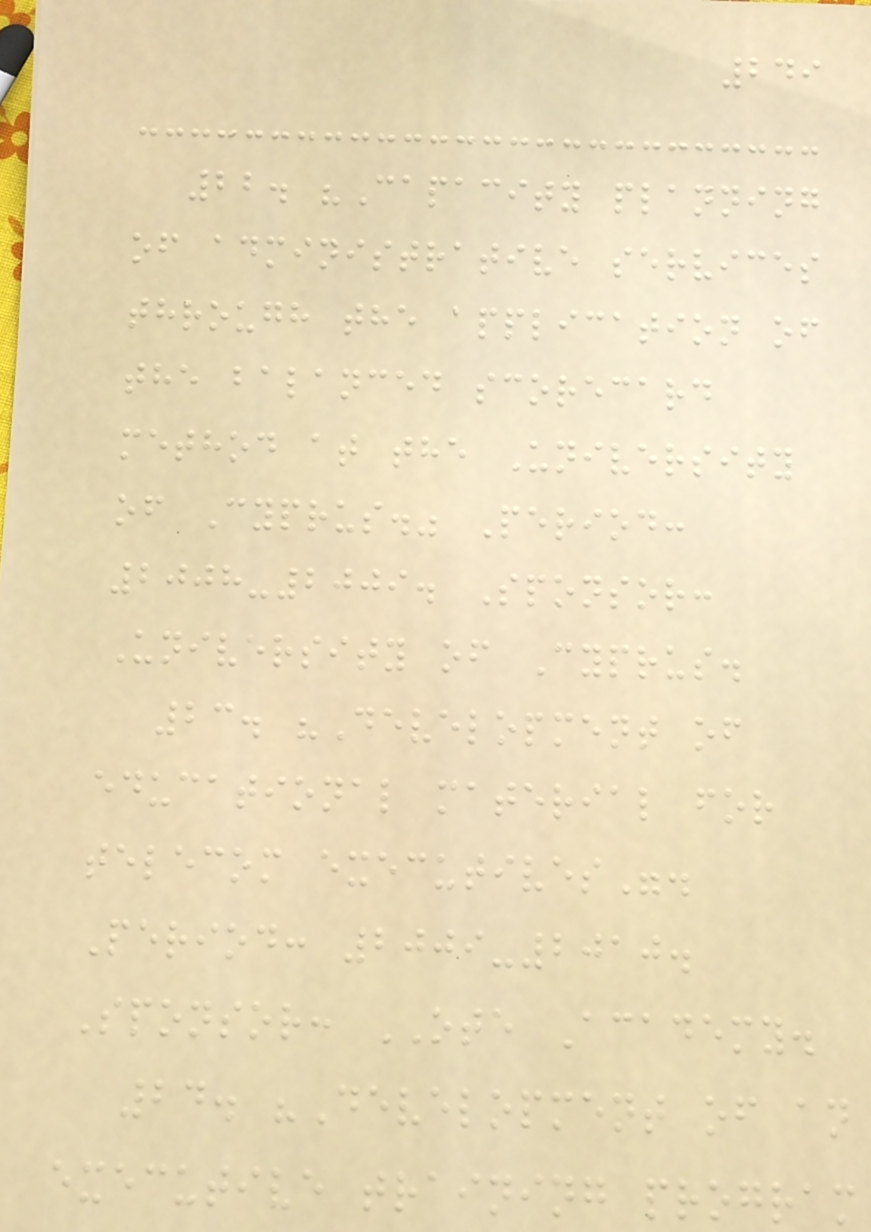249
22. "Capacity planning
of administrative services
through the application of
the balanced scorecard
method at the University
of Cyprus." Period:
2008-2009. Sponsor:
University of Cyprus.
23. "Development of
educational material for
telecom executives".
Period: 2009-2010.
Sponsor: OTE Academy.
24. "Development of an
executive training program
